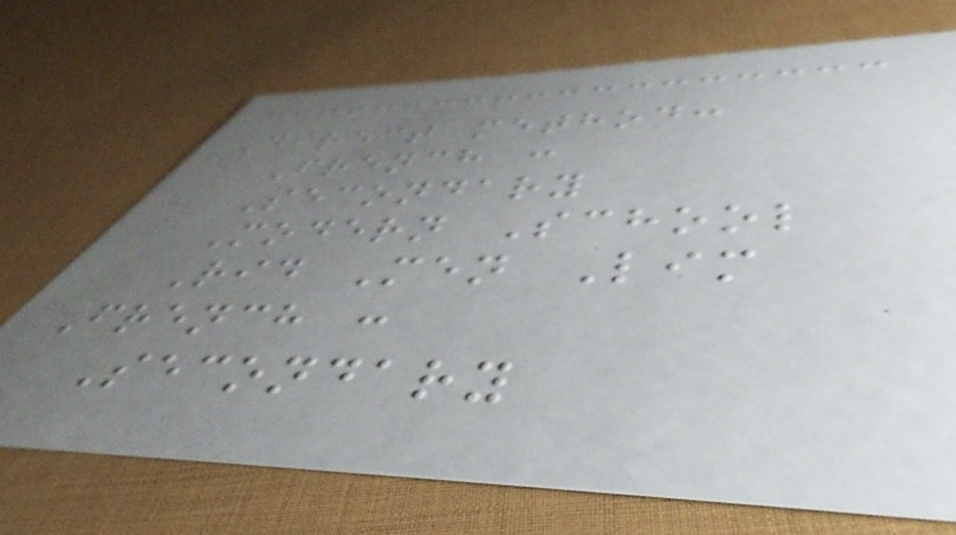Direct method:
French :
Secondary
Modern School
Rid Men Lim
French :
Secondary
